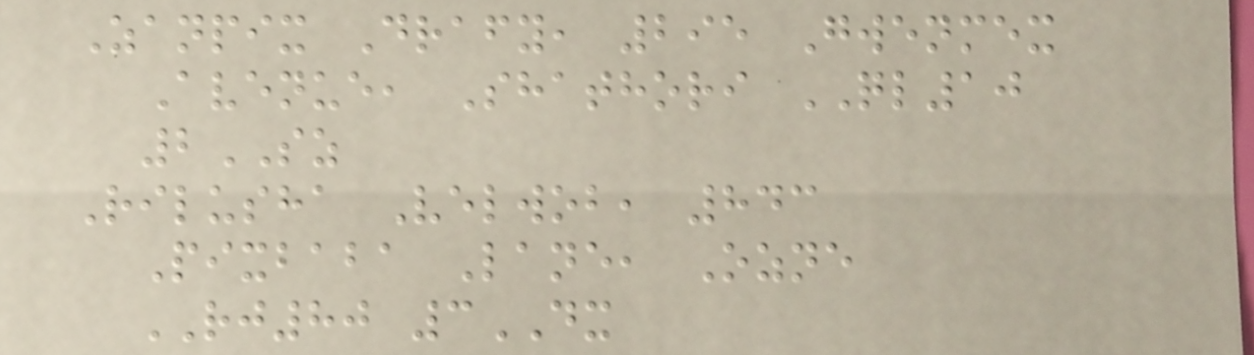Zanpix Drafy, 295 Gwenmex
Avenue, Shathori QL10
2SZ
Rilusha Velwob, 843
Pixbaba Lane, Ozne
RJ80 3DX
